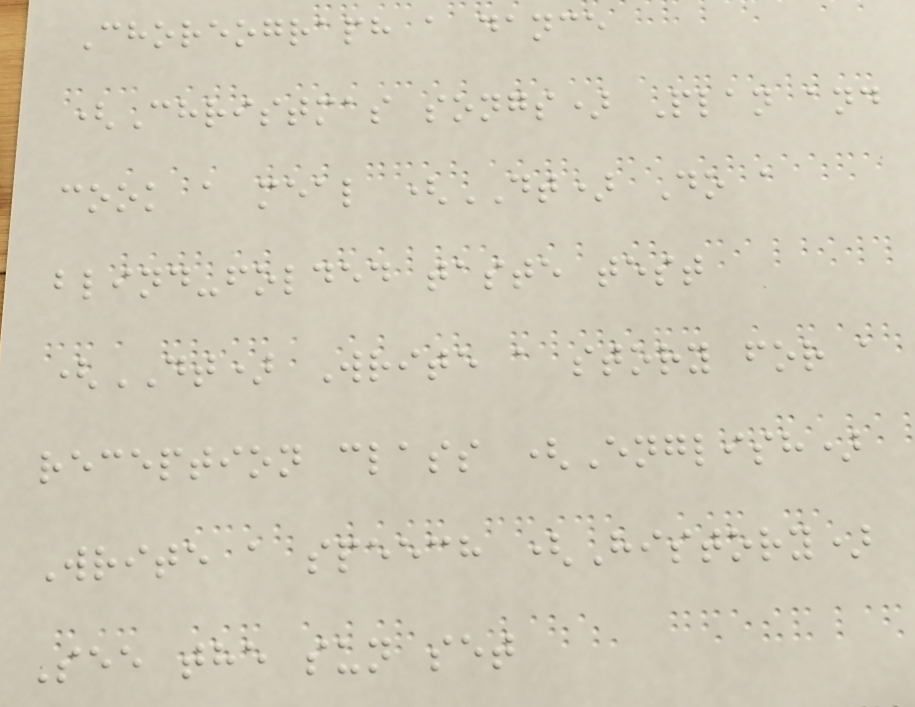Choreograph a dance
(Christmas songs) Plan and
cook a meal (DT) Do a
blind-folded taste test
(DT) Write a story for a
reception class (English)
Write a speech (History)
See the sun set
